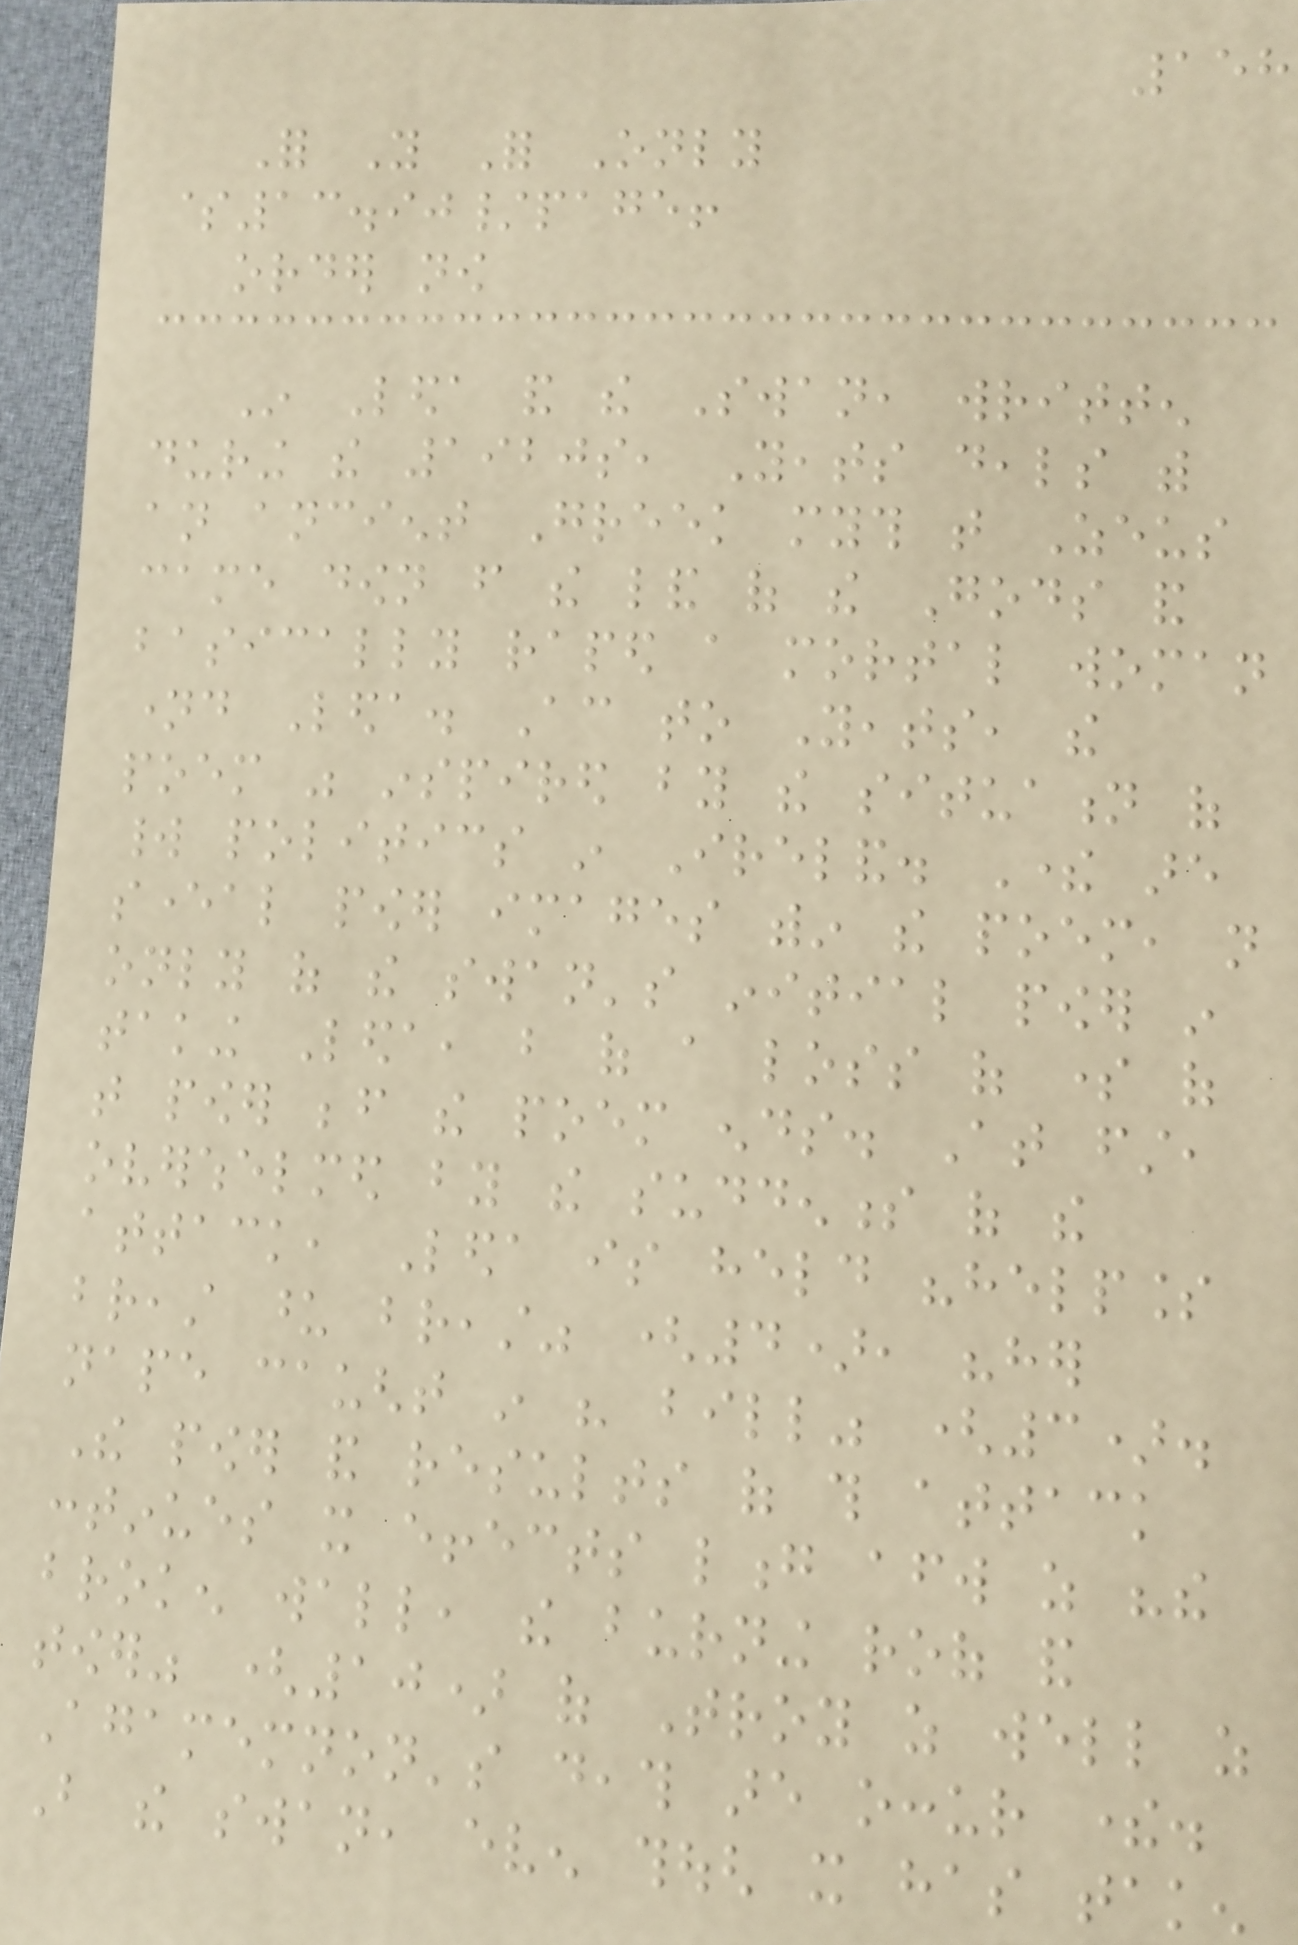158
For You For Only
$13.90/page!
order now
In Leda and the Swan, written
during the 1920s, Yeats deals with
an ancient Greek myth that Zeus
came down from the land of the Gods and
basically raped a mortal woman
named Leda. According to Yeats, the
poem was inspired by the situation of
world politics in Ireland. There are
several power images within the poem, not
only of the swan's initial power in
taking Leda, but of a loss of some of
that power before the poem ends. At first,
overwhelmed by the suddenness of the
attack, Leda is held "helpless
breast upon breast" (4), "her
nape caught in his bill" (3).
The power and results of this attack
continues it effects long afterward as "the
broken wall, the burning roof and
tower" (10) of Troy as well as
Agamemnon's death are occur there.
But the swan, even though it has taken
